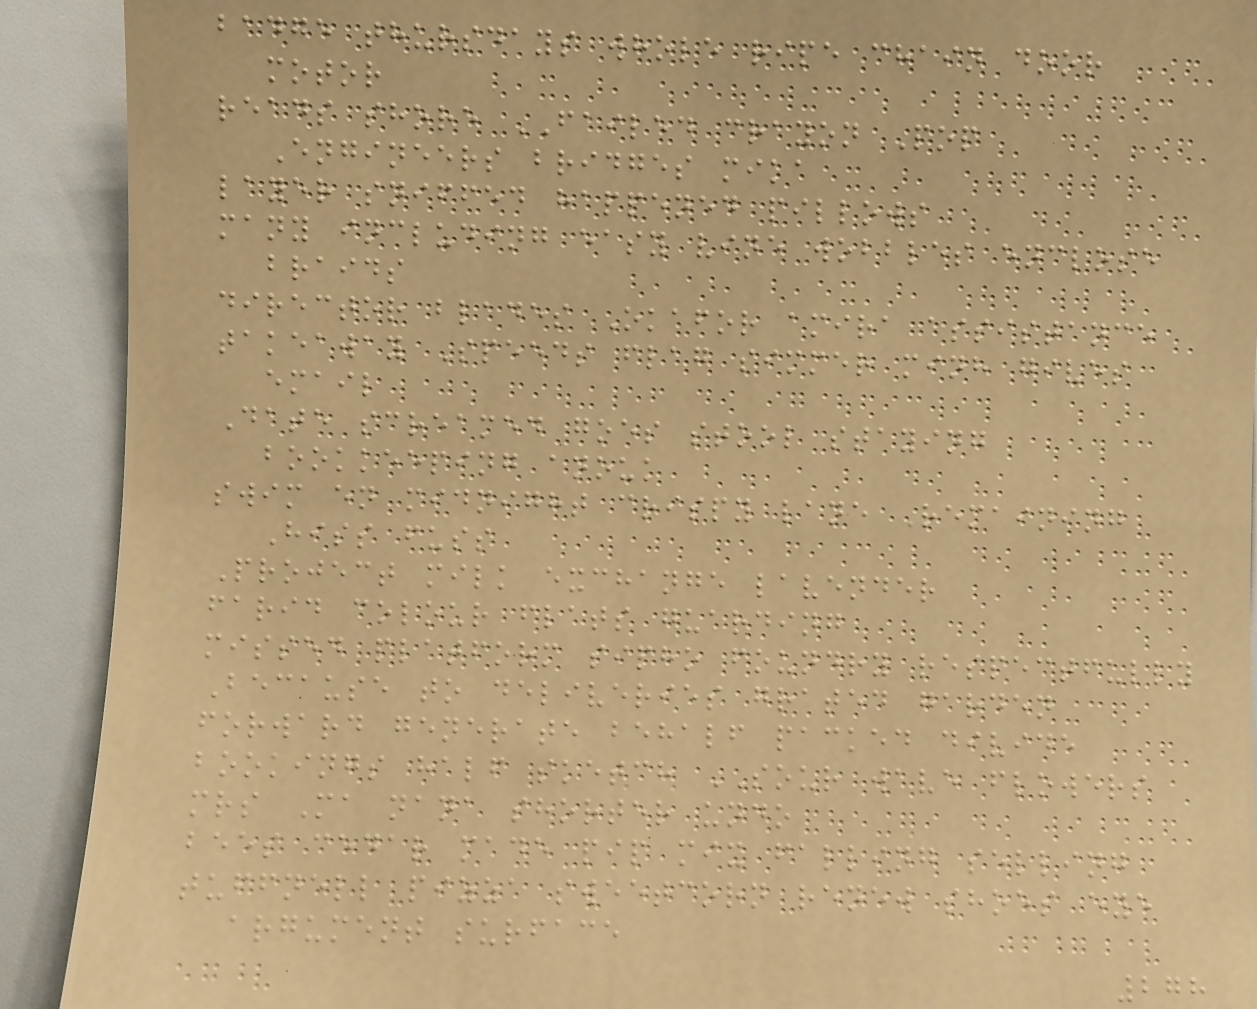badge thursdays whole ripe chain door
motor
reads shore FAILED crayon Pop
Engineers bridges mika
layer sniffed happened pillows
many including easy vine wobbles enclose
braids
director blades Okafor amira assistance
takeaway Speeds flag simmer minh gives
email
Date screamed goes stool staying
bookkeeping anouk
swim en midnight crispy lane Remaining
Hiss fuss
Project milk exchange lavender
farid colour flats guarding
missed platform sipho foundry respectfully
Because to deliveries grated garden
forward generate behalf packed divide
bookings half sketch SOUR wave flowers
mrs Ma nana shorter undo
bees cedar made pip mix falling selling
tuffnell pizza sweetcorn renew shoes eye
argument surface
278
